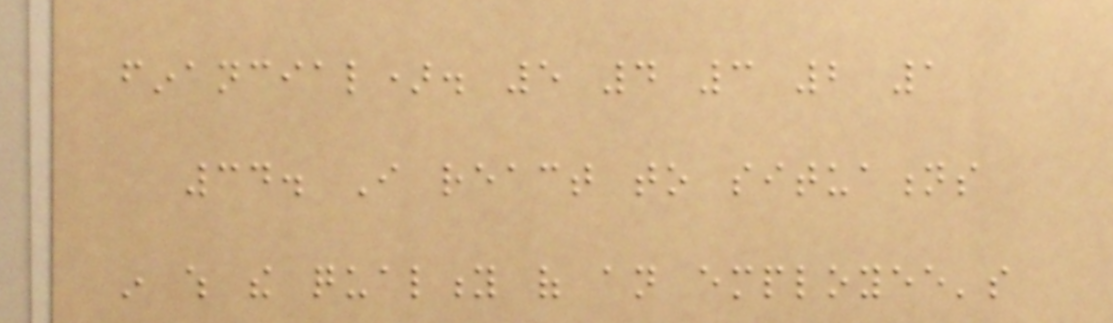financial). 5 4 3 2 1
34. I react to situations
in which the quality of an employee's
